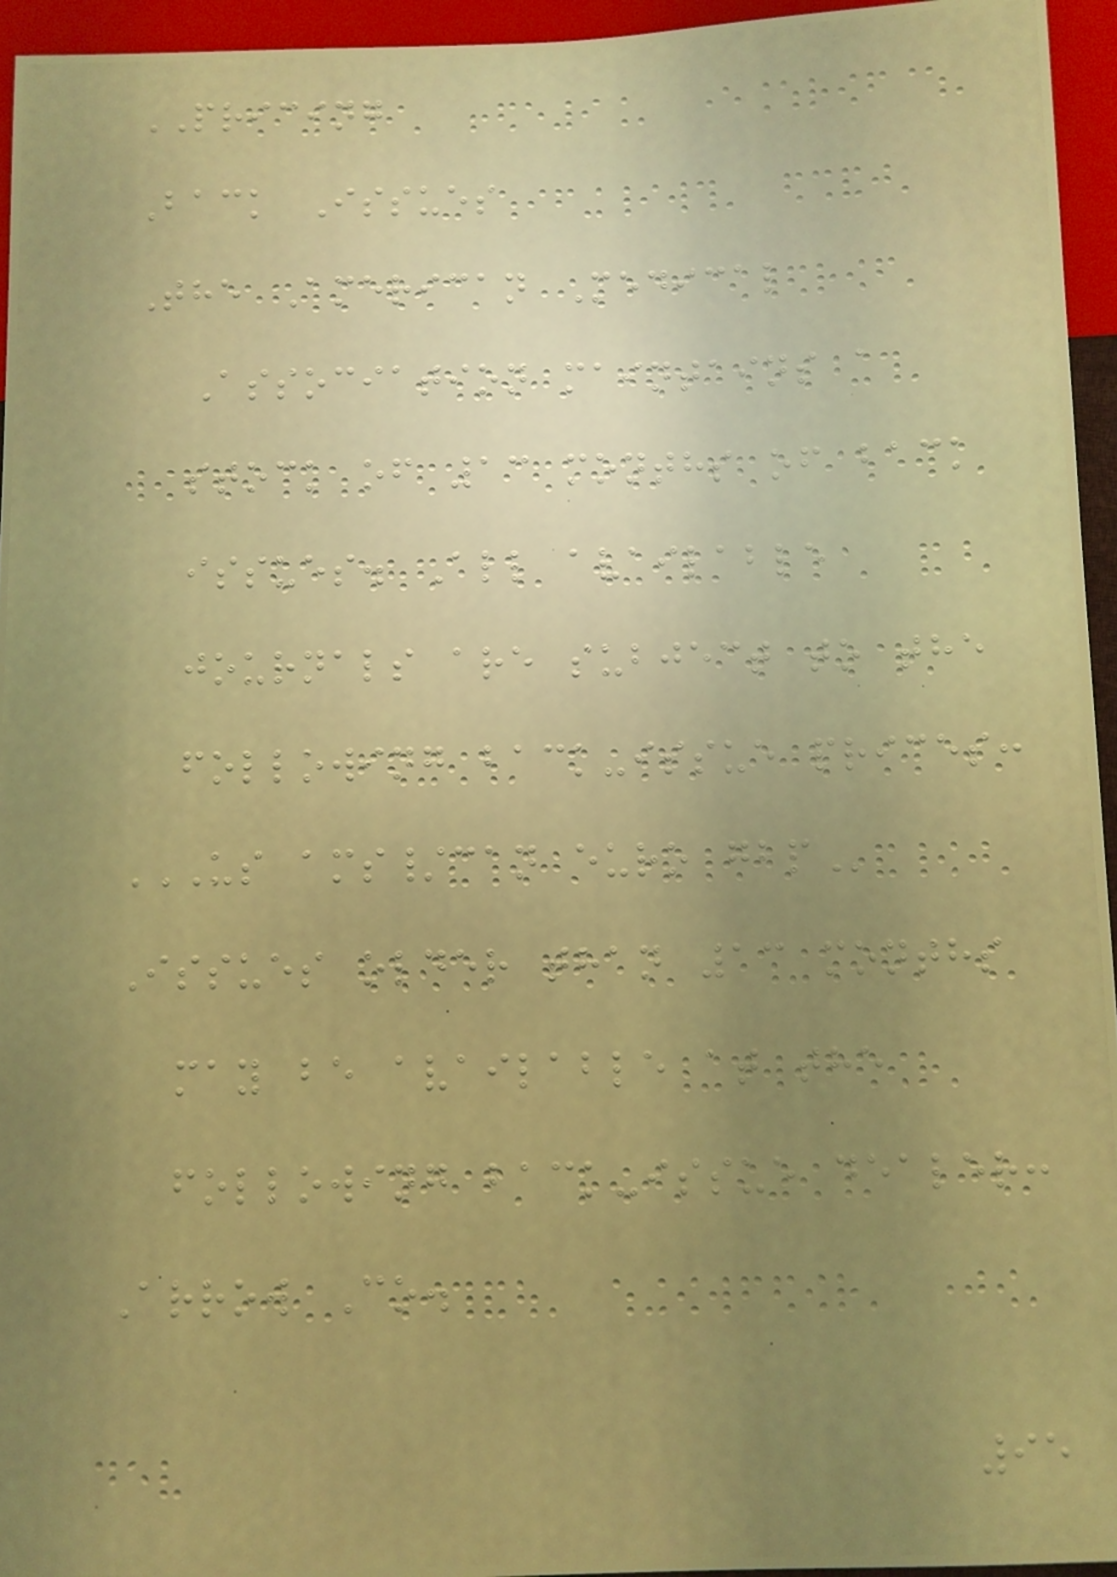PRICING
Back Issues
The American Medical
Association maintains a
stock of 13 months of back
issues. All available
journals are subject to the
following back-issue prices:
US AMS/CAN EURO GBP
Issues older than 13 months
may be available at the
following back-issue dealer:
Arrow Co.
95
